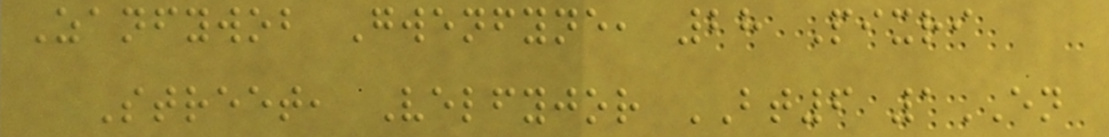Zanfywob Gwenfyne, 28 Pixri
Street, Velfyjor BT6 1EN
